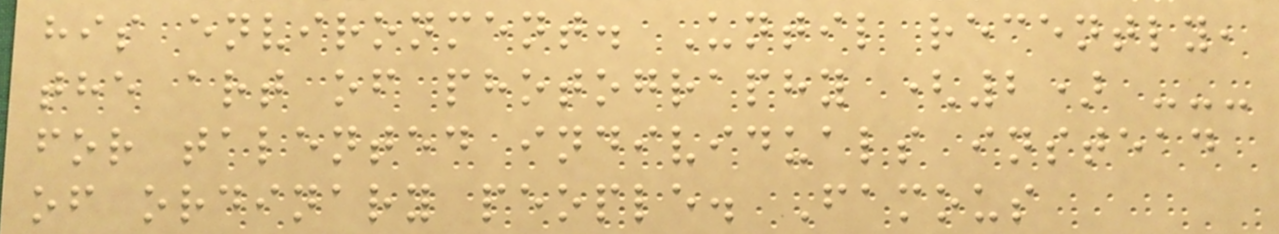his environment. Until recently,
the art of photography (2) ---
for talented individuals instead
of ordinary people. Famous
